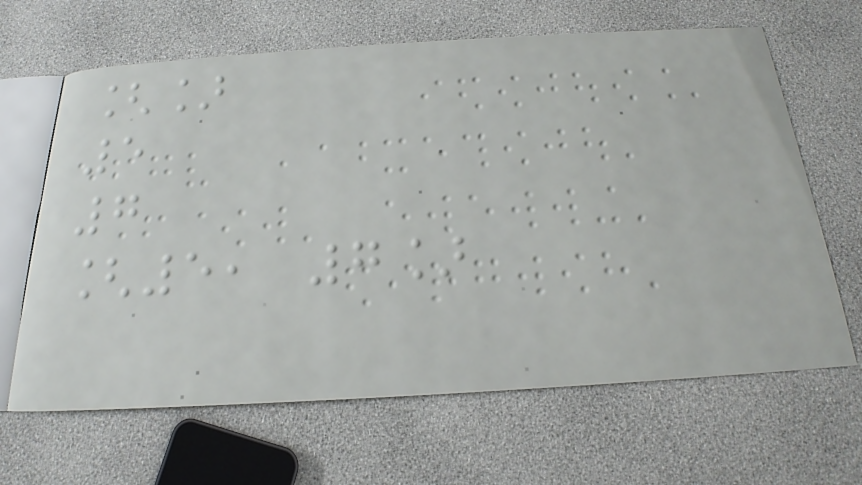[]
5
7
[5, 7]
